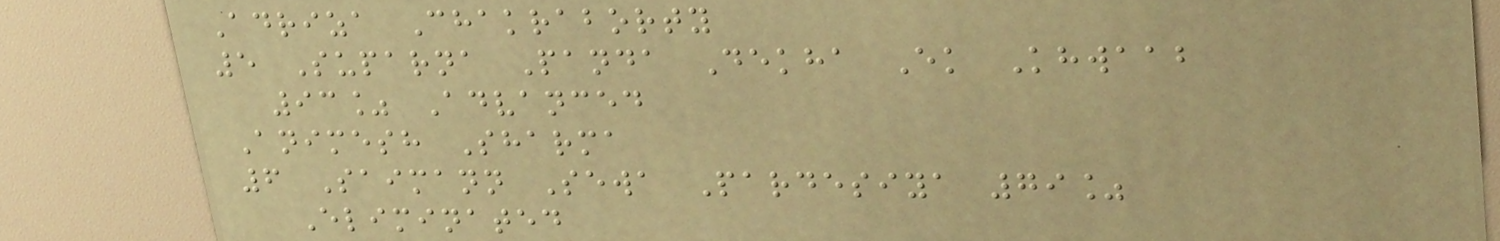Adriza Chakraborty
5 Suparna Panda Dekha Ek Khwaab
93% Advanced
Animesh Sharma
6 Saimann Sewa Pardesiya 79%
Eliminated
